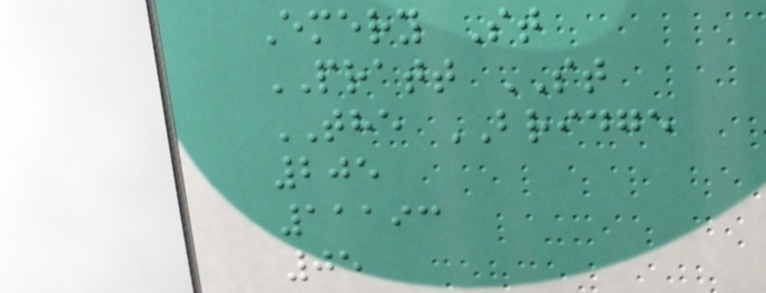Emery St
PRATT ST
THE BRIDGE
205
11193
05
